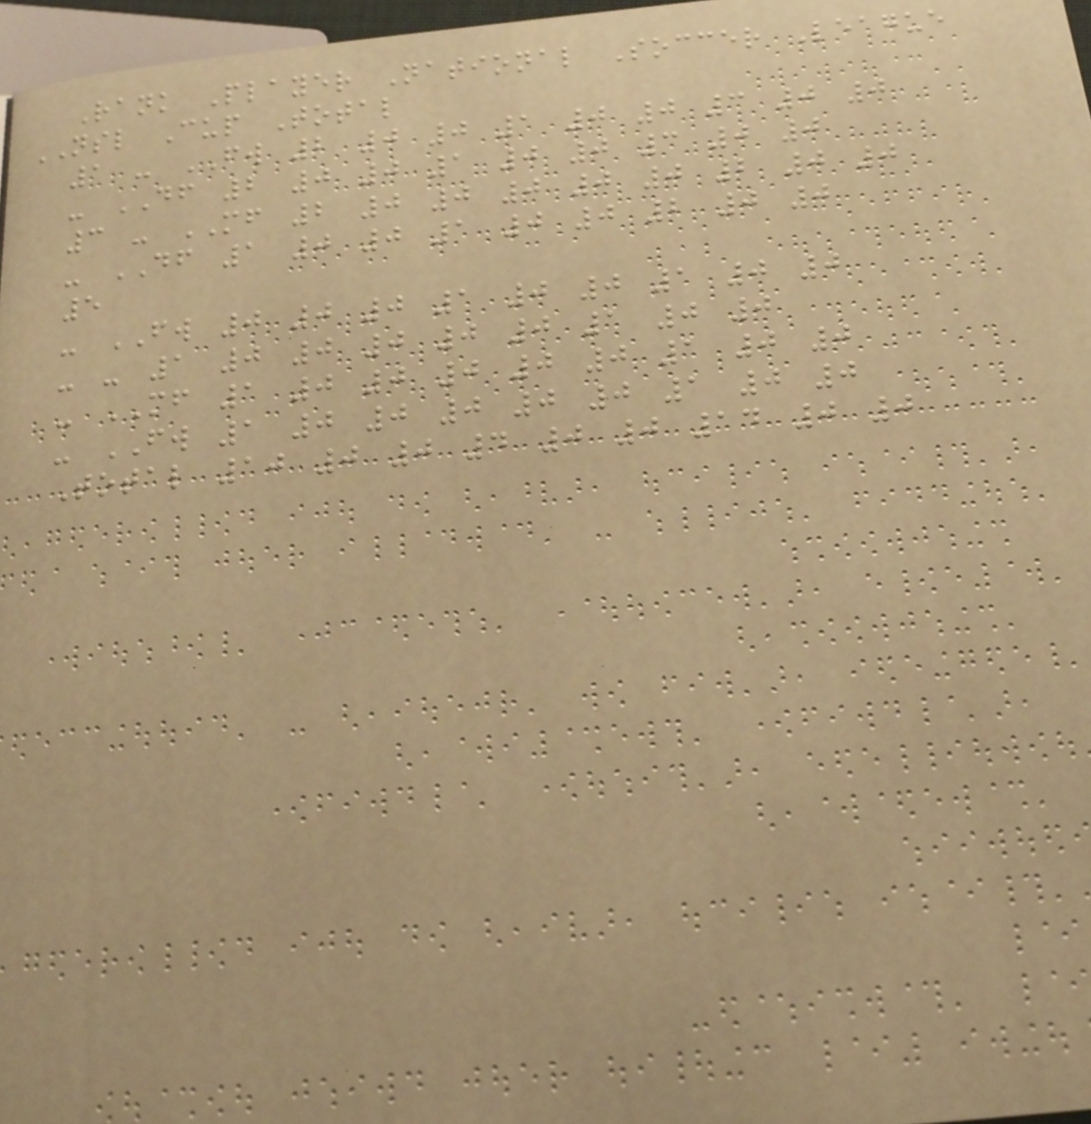Rank Player National Soccer League
NSL Cup Total
1 - FW 2 0 0 1 0 0 3 0 0
- DF 2 0 0 1 0 0 3 0 0
3 - MF 2 0 0 0 0 0 2 0 0
- DF 1 0 0 1 0 0 2 0 0
5
- FW 0 0 0 1 0 0 1 0 0
- - 1 0 0 0 0 0 1 0 0
- MF 1 0 0 0 0 0 1 0 0
- FW 1 0 0 0 0 0 1 0 0
Total 10 0 0 4 0 0 14 0 0
